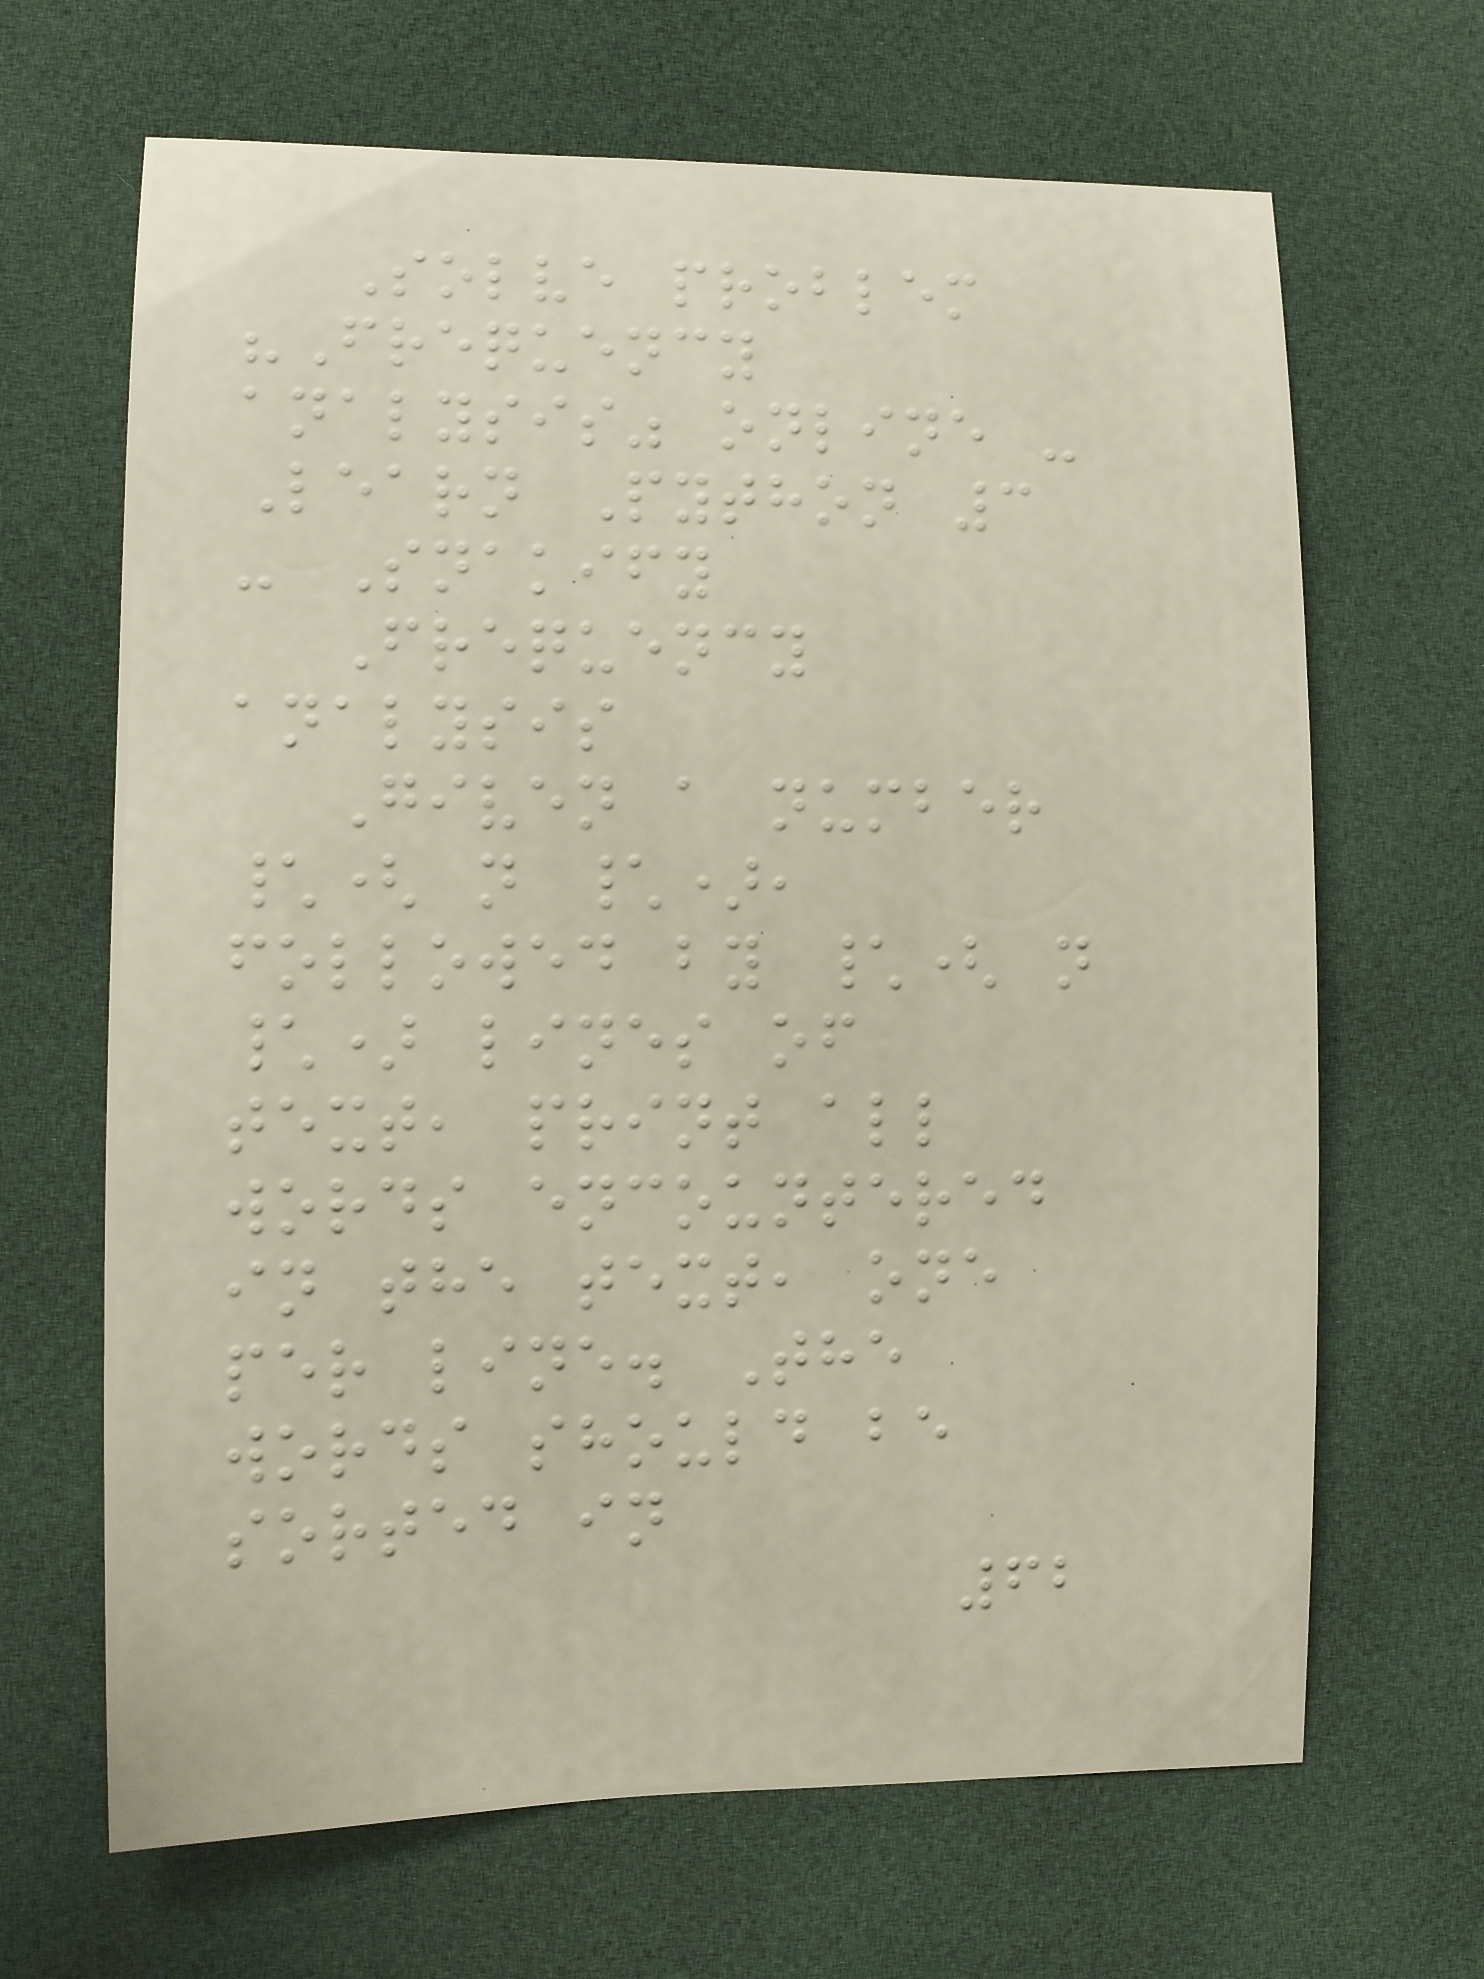Solve problem
"Frequency
analysis" online -
Learn Python 3
- Snakify
Frequency
analysis
Given a number
\( n \),
followed by \( n
\) lines of
text, print all
words encountered
in the text, one
per line. The
words should be
sorted in
62
